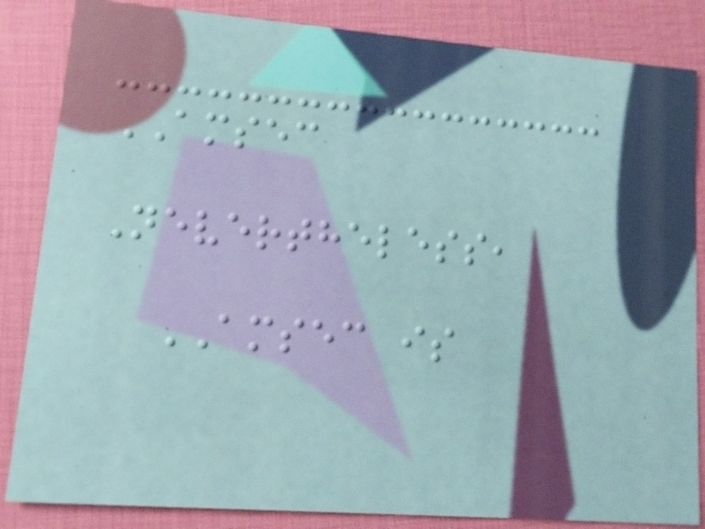AMSEC
Nevertheless,
AMSEC is
